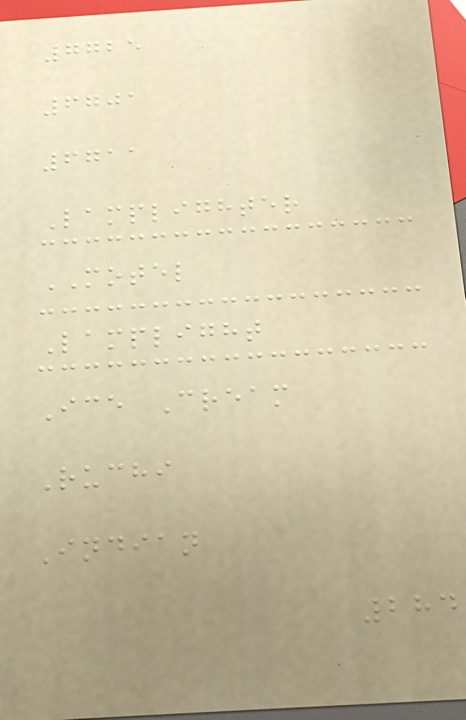7725
6701
6711
Lamplighter
MOTEL
Lamplight
Ice Cream
Ruchi
Indian
284
